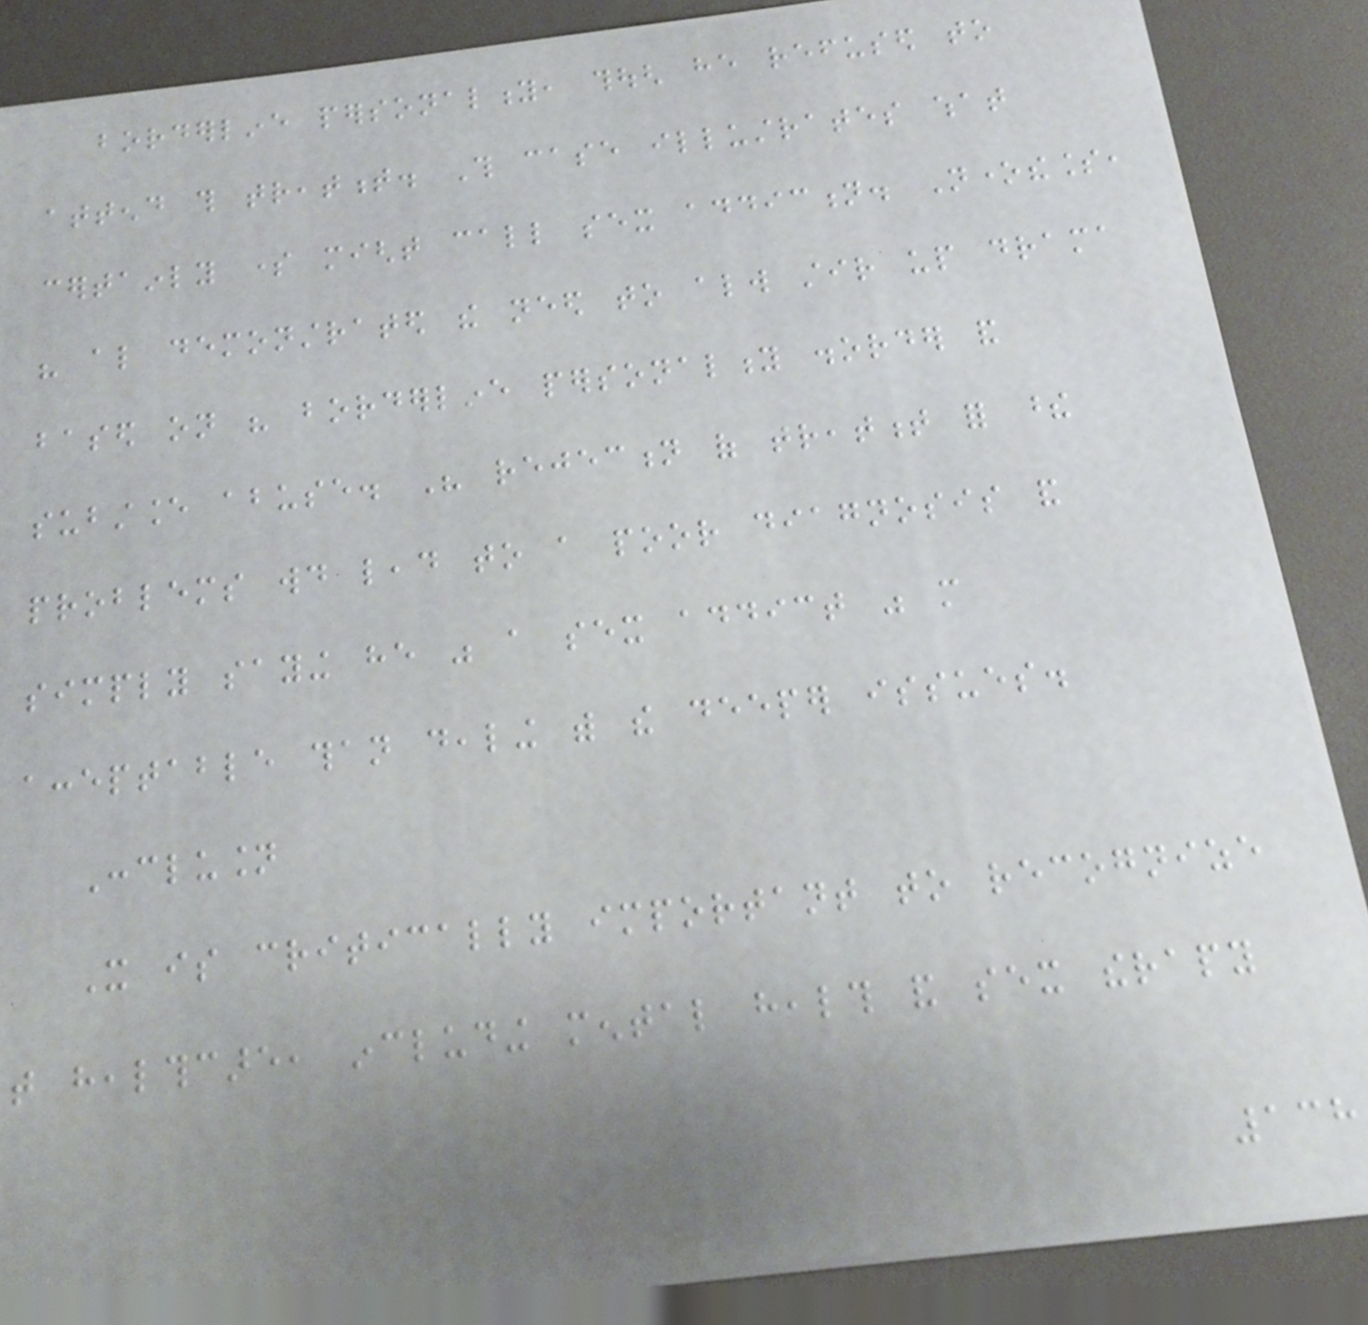borderline personality, though he refused to
attend this treatment. This case illustrates what
certainly some might call sex addiction. Nonetheless,
his also demonstrated the need to always stir up drama
based on his borderline personality disorder and
substance abuse. His rejection of treatment for these
problems would lead to a poor diagnosis and
simply saying he was a sex addict was more
acceptable than dealing with the deeper issues.
Conclusion
It is critically important to recognize
that healthcare, including mental health and sex therapy
138
